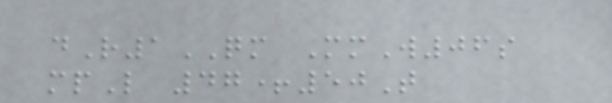dR1QM MmW06s
mpL 47+50T
